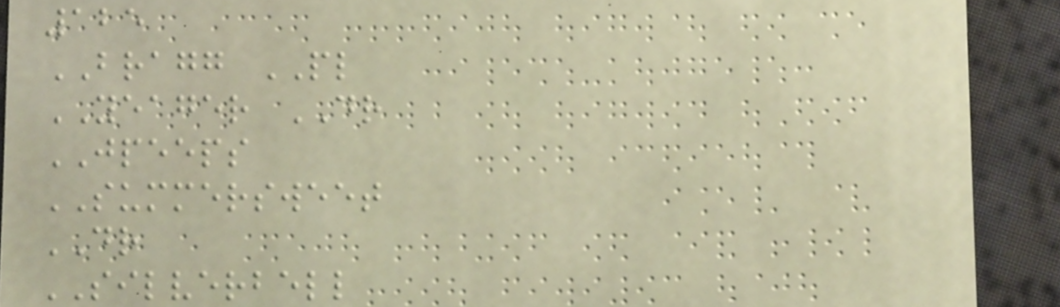125
BRAGG PL
YEAGER DR
JPEEPS
SUMMERSWEET
DR
SILVERBELL
